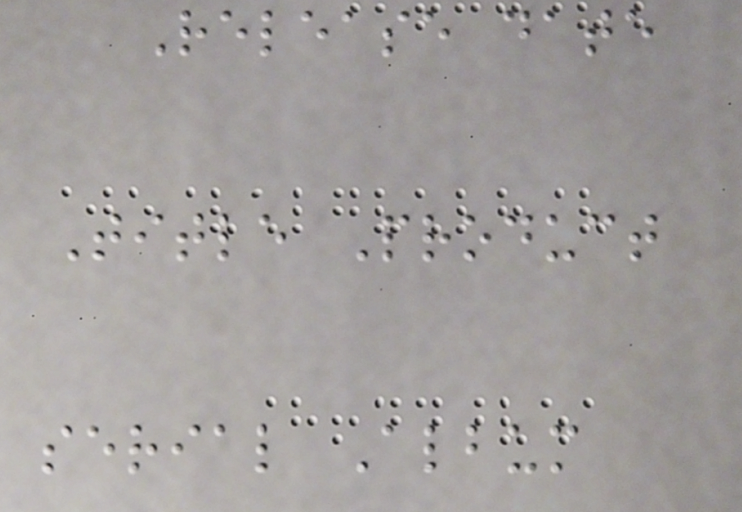Release date
Title Product
serial Album
